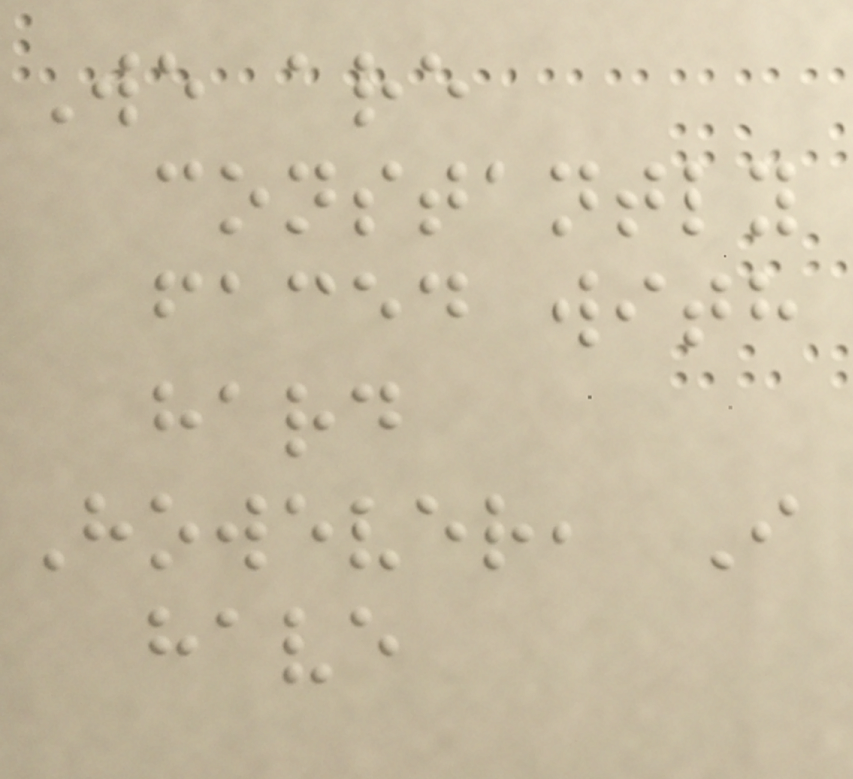We are
constantly
faced with
hard
However, I
have
